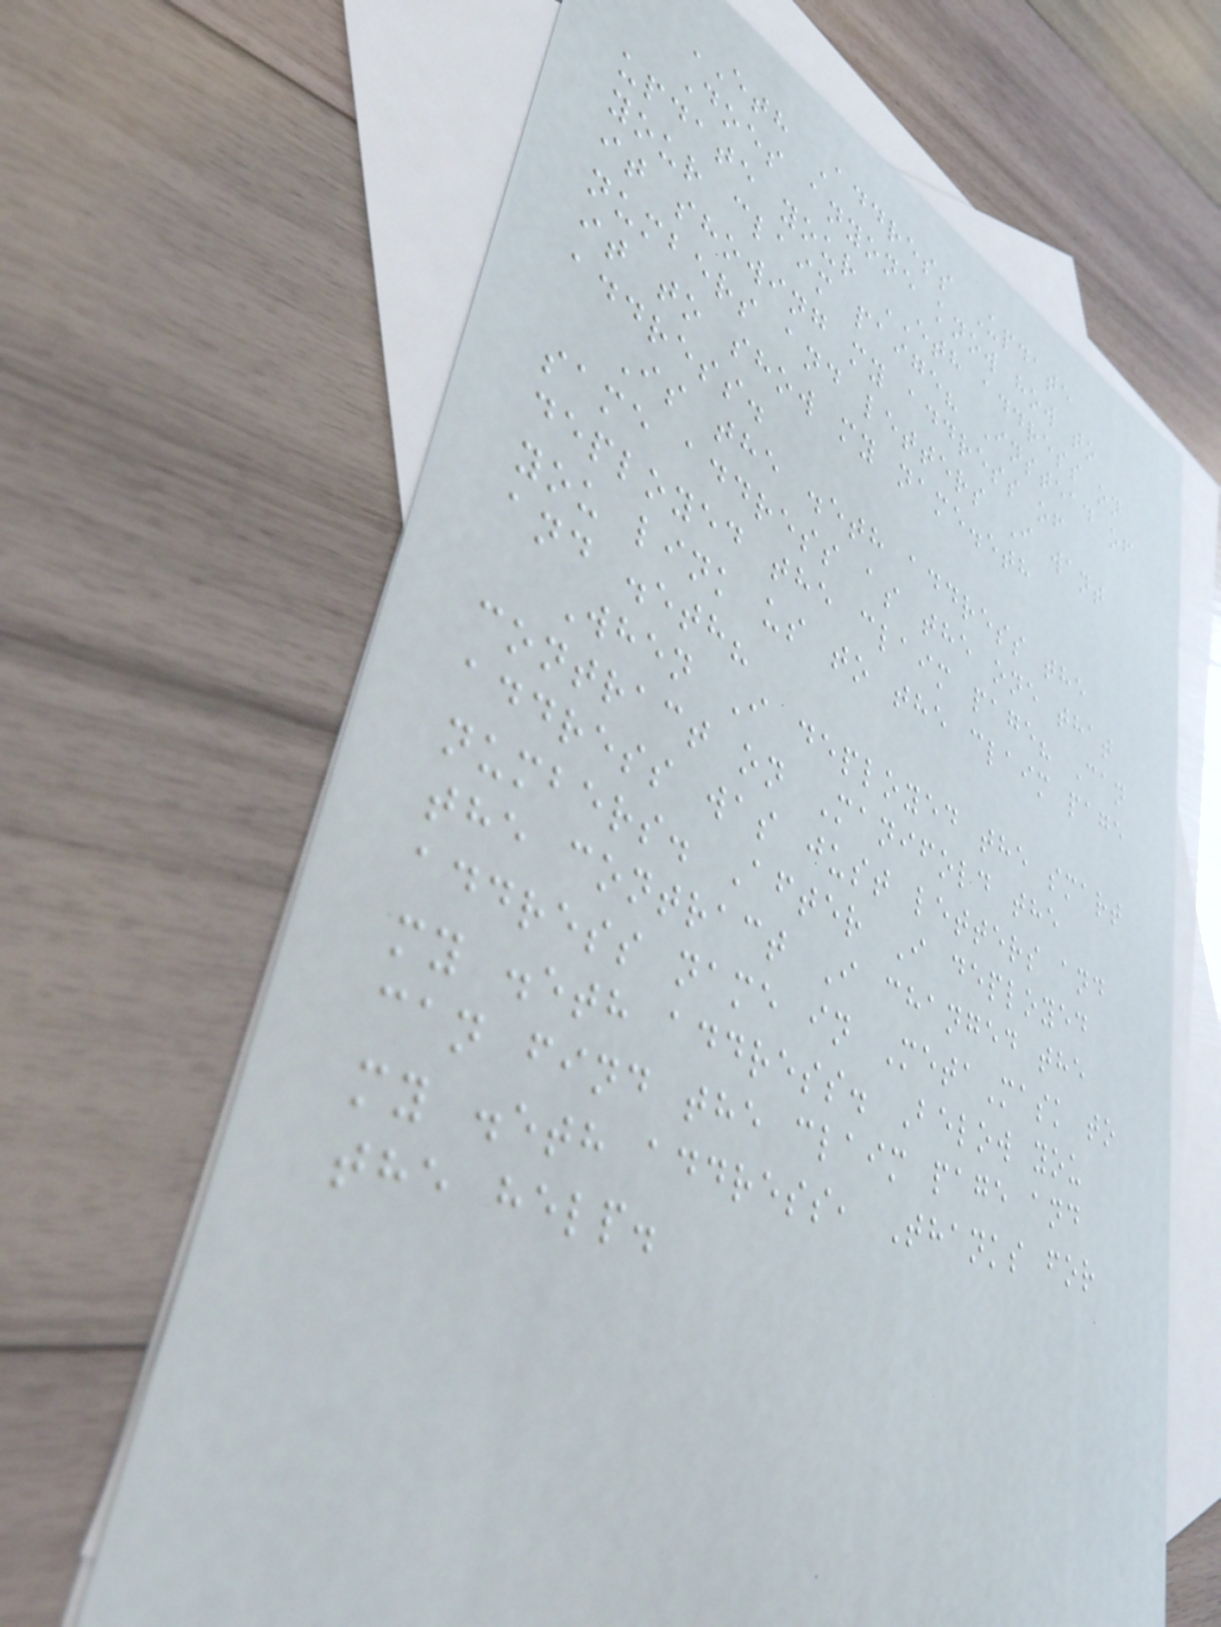ETH Address Update
Does anyone know how to
update your ETH address on
your claim paige? Instead of
it showing my address of
numbers and letters I want
it to show my name.eth
address.
Is the .eth address the
same address as the one that
deployed the claim page? Can
you link us to the claim page
and .eth?
When I deployed the smart
contract on Manifold the
address was just letters and
numbers. After I deployed
the contract I changed the
address name in MetaMask to
my .eth address. Below you
can find the claim page and
my .eth address, Thanks for
the help.
